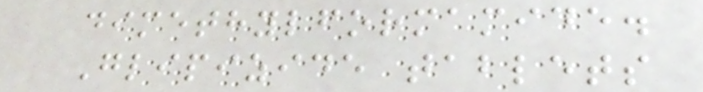dimethylformamide.
Glipizide tablets
